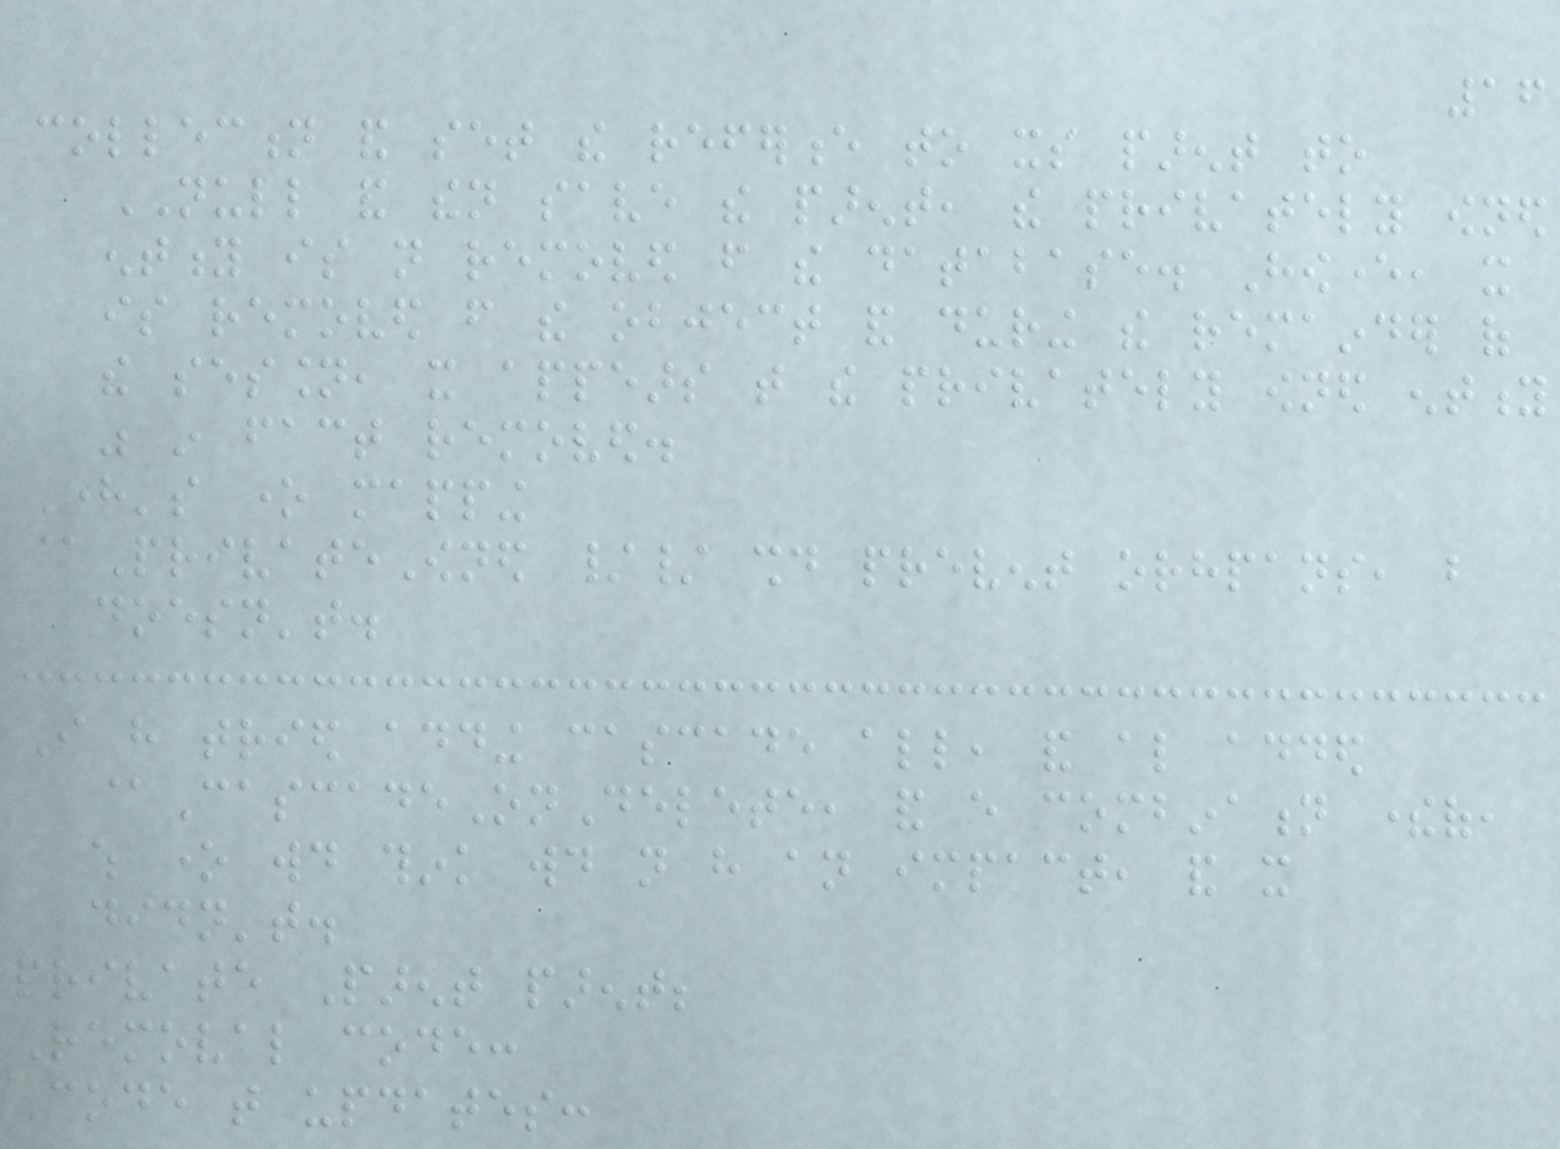16
collection and set the reference to its parent to
NULL and then save the parent, the privately owned
entity is not removed from the database. However, it
is removed from the object and during the remainder of
the session, it appears that the privately owned entity
was in fact removed.
Here's one mapping
@PrivateOwned // should prevent orhpans, but
doesn't.
I have tried adding cascade all, and also added
@CascadeOnDelete, and every combination thereof,
which one would think would not have an impact, and it
didn't.
private Parent parent;
Removal code:
Code that updates:
